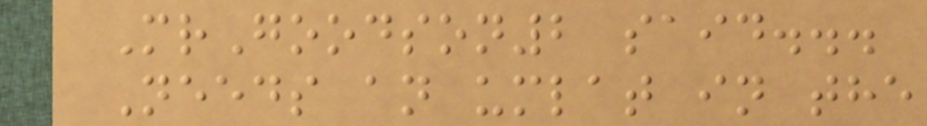MrGoodson2 said...
Needs an umlat in the
